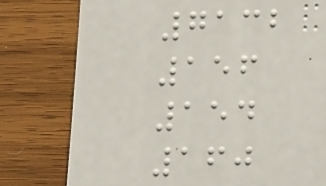7132
156
154
160
